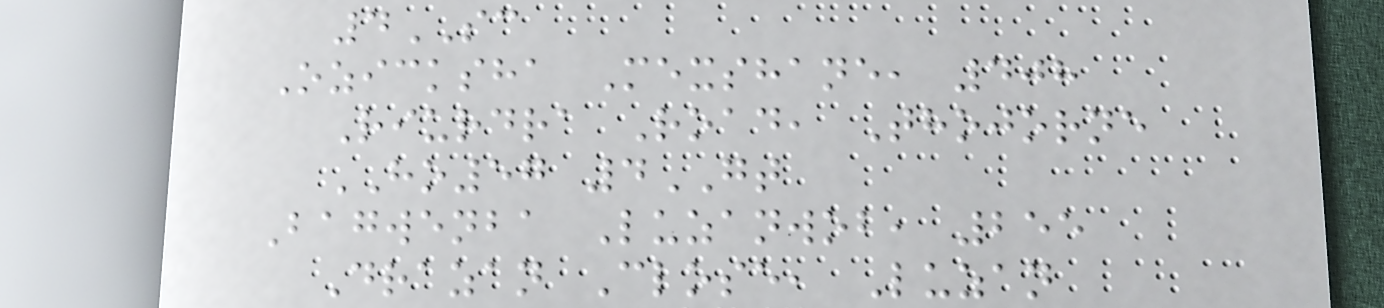4SC
Ozicksha Mexshane, 408
Riurdra Road, Thojorne
HO57 4GT
Bagwenba Luzanwob, 255
Drazan Close, Luzan
